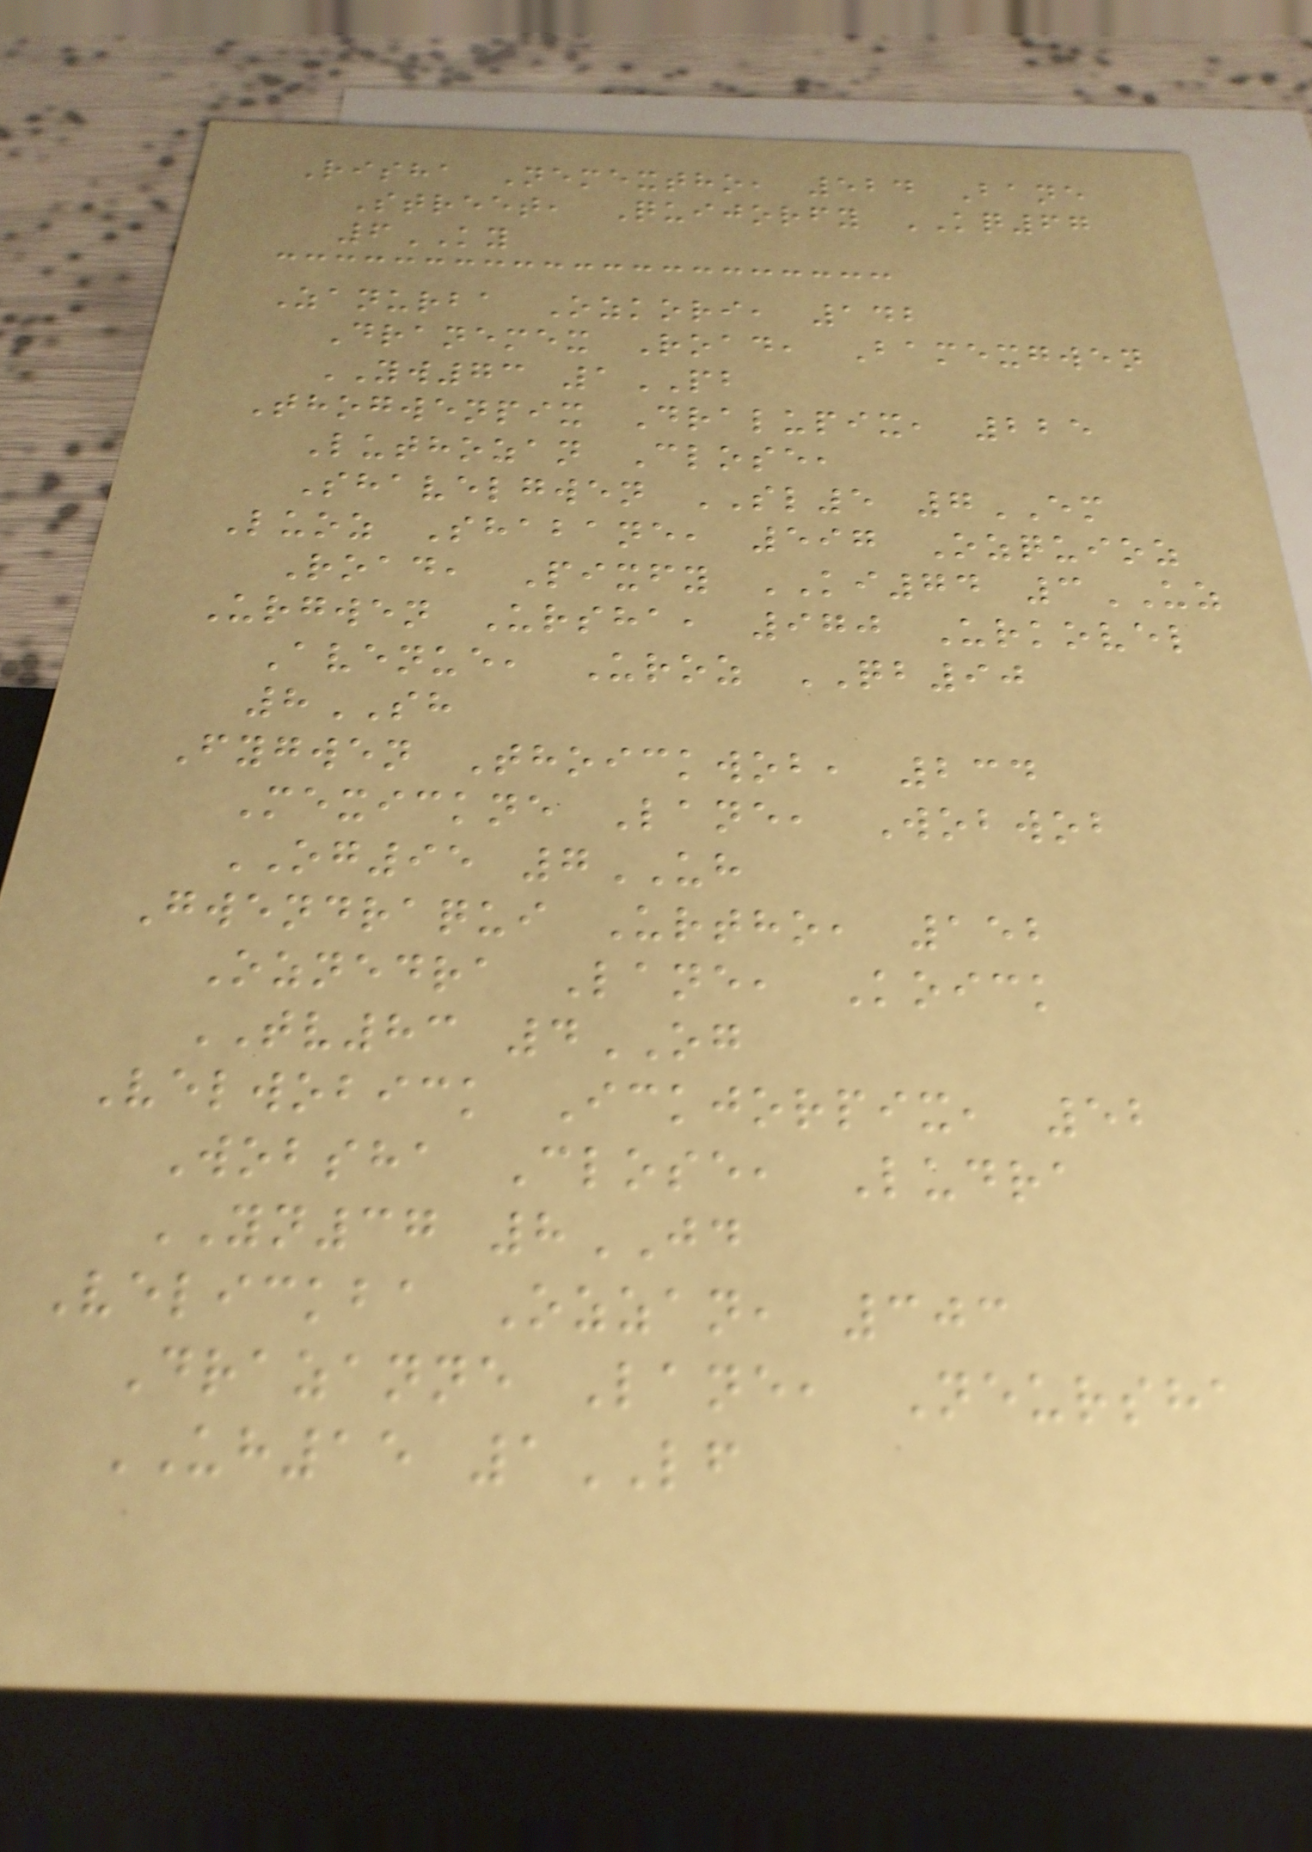Risha Nemextho, 524 Bane
Street, Quijorfy KQ67
6KY
Zanurba Ozkori, 142
Dranemex Road, Bamexgwen
YW73 1PB
Thogwenpix Dralupix, 225
Luthozan Close,
Shavelgwen SL5 7EM
Luoz Shabane, 597 Ozquioz
Road, Pixfy KI74 3UZ
Urgwen Ursha, 970 Urkovel
Avenue, Uroz QB90
8SH
Fygwen Thoickwob, 234
Mexickne Lane, Wobwob
OG95 7UH
Gwendraqui Urtho, 152
Oznedra Lane, Koick
TV83 4OG
Velwobick Ickjorpix, 52
Wobsha Close, Ludra
YN37 8JD
Velickba Ozzan, 303
Drazanne Lane, Neursha
UH15 1LF
